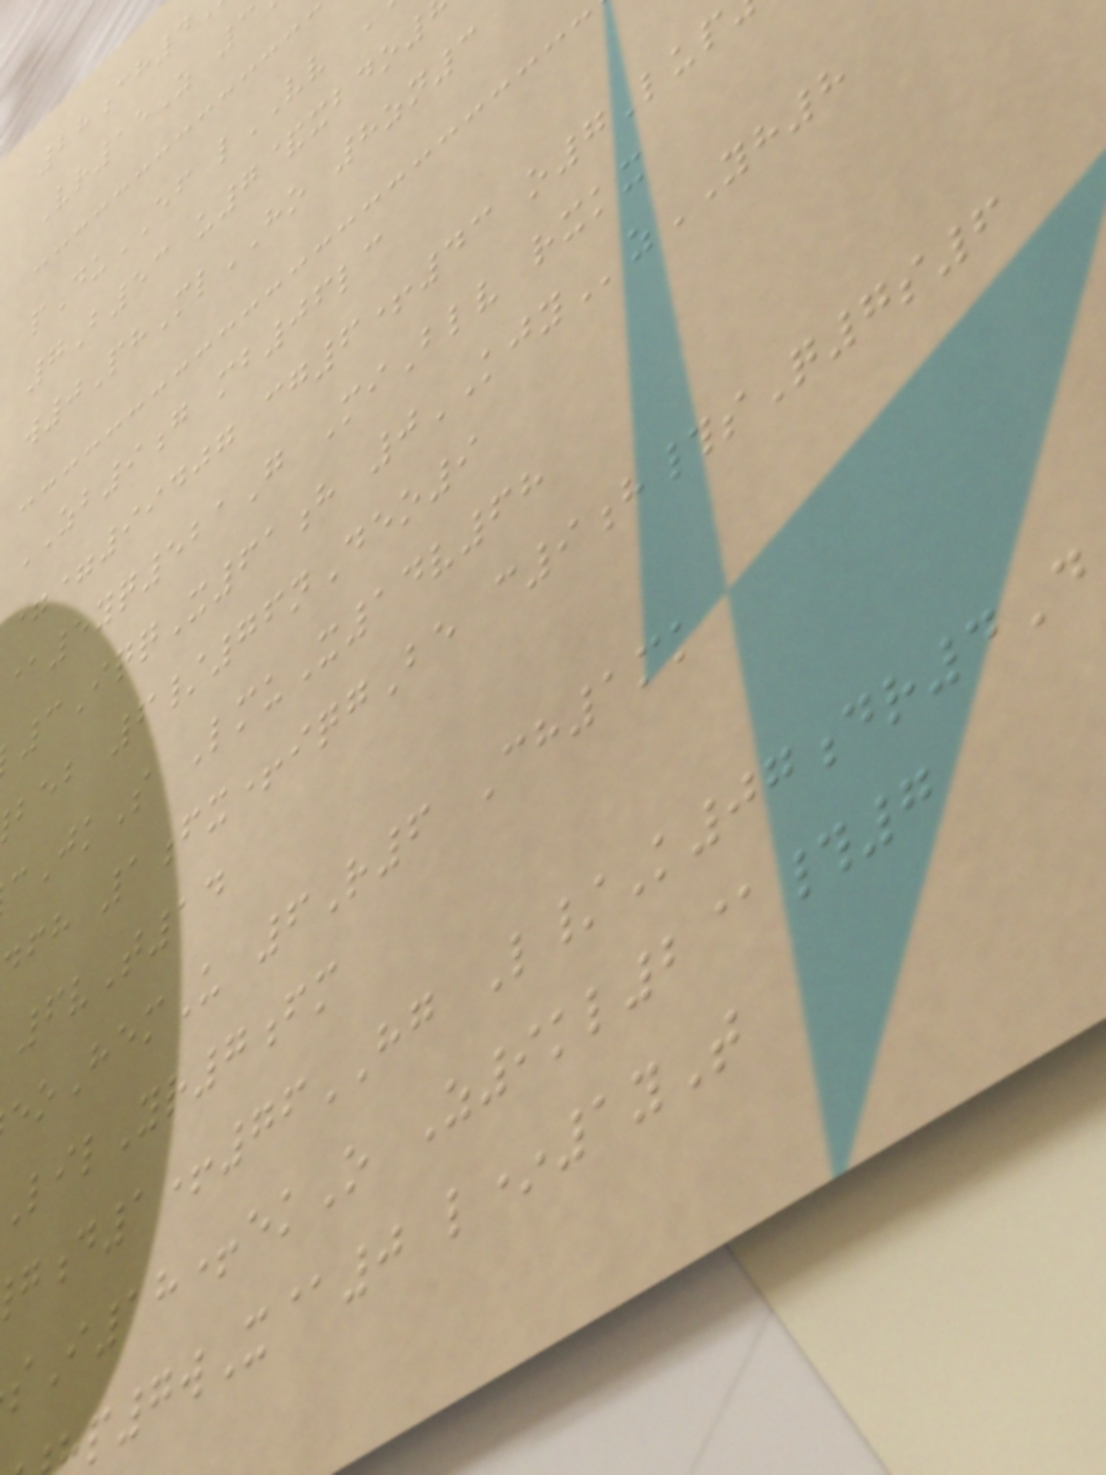Vr15Z 3
pDuEF lVV
7B53 u7&xbdo
w0PhMlHO 8zn3
ZB9g mb06lc
==99407 cg6+43 o7Lup
@5yq521G MiBlv rxkx
3IqqX61h 0KJYzYH8
beb 6/76nDeo9
JkS LmuX14v68
fh 1fx+iqgBe c9h#sQ7s6
6vT14
oHemU 6R6 Ch1mk
ilYr7fm
d1+76HG L/K07dr4D
sI18+ekO Z9kl2@#7
p7wX@0 l*1yT
